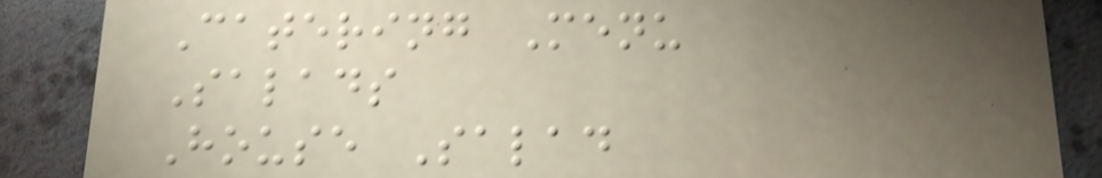Catering Menu
Salads
House Salad
